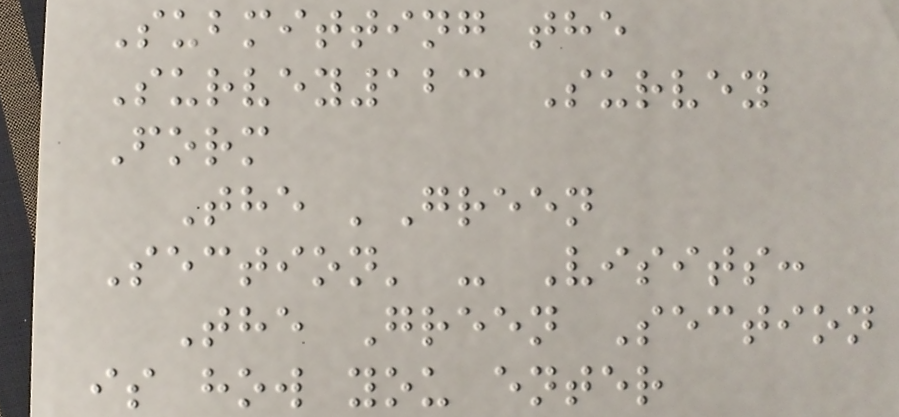Submitting the
Survey123 Survey
Form
The 'Green
Section' - Visits:
The Green Section
is how you enter
